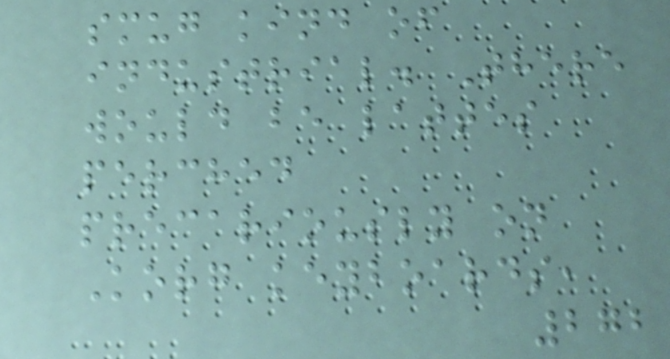smug kind of
industrial. There
would be lattes
perched
precariously on
Korg keyboards,
272
